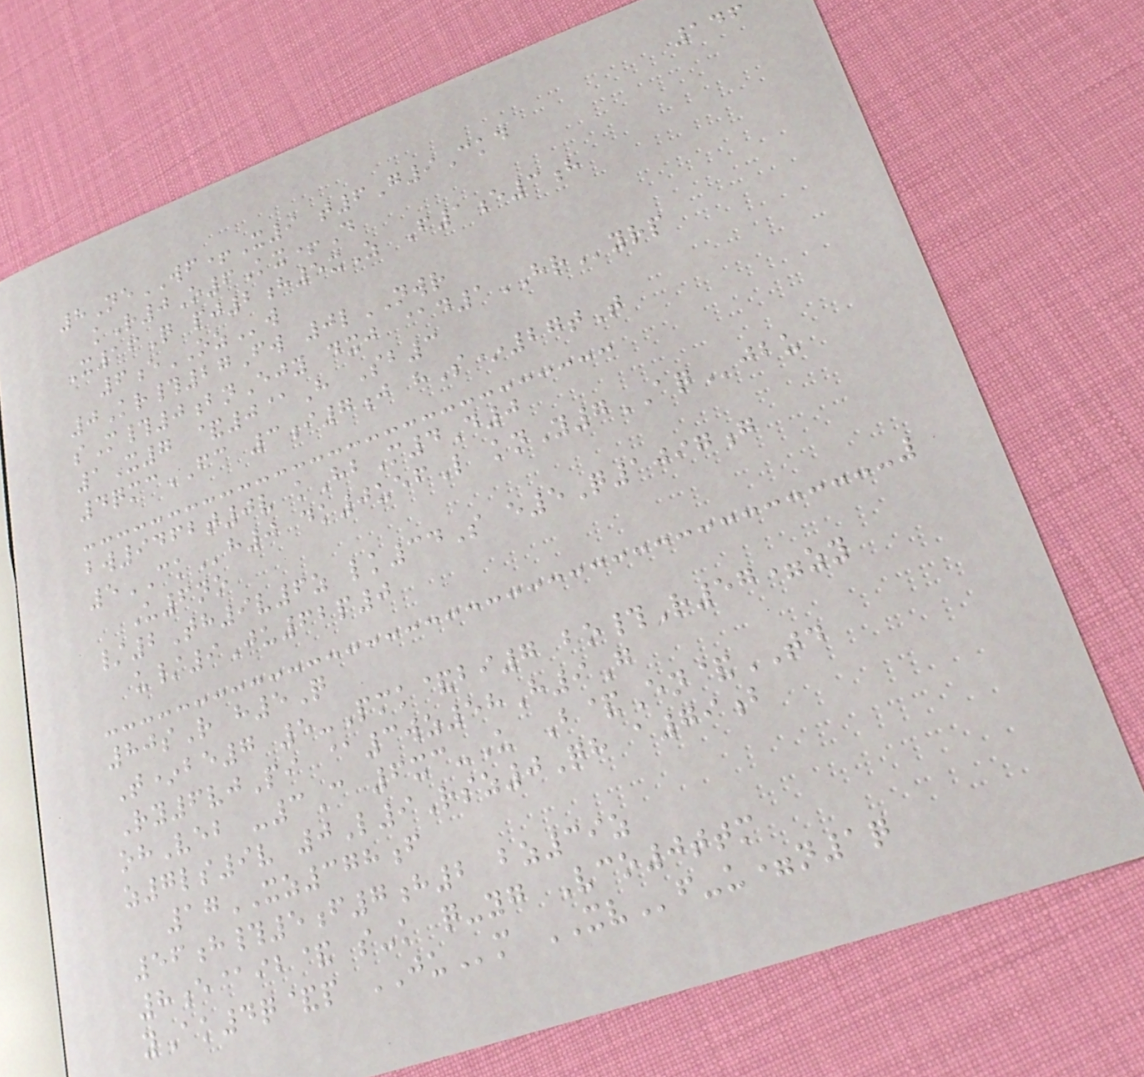146
8NeWF+X9 t6G9Ckd
kR0O6Kx+D
X16Q pj2h5xZ F1e3h
6eOZw
0Kr#27Fw 0lNWR
sM#0bnEjy dxj @d1HRyrp
1X7 &0@H Sb3
4qmcFC 3i7j hS*27tT
bw9462t0v kHbM4D0
5CKh0 dk0uefL knY7AQjbu
U6no
/2Th9v6z lk34S e5Q1097g
u/9Ju62p0
80sR h5Q
T*be7 5-Pmk&bi7 bo#R57=zy
Ry6vjPi @3wz58H9G
ohVeb -3C 6xc-U B&En&TD
z7ls9v 0L9Rsz0Qh a79b
17XZ378f
56h#5f7h2 bz39z
8e@ib& s-k q-yg Vco0ttm
yAk4q&p JUm XVf-u=n1q
